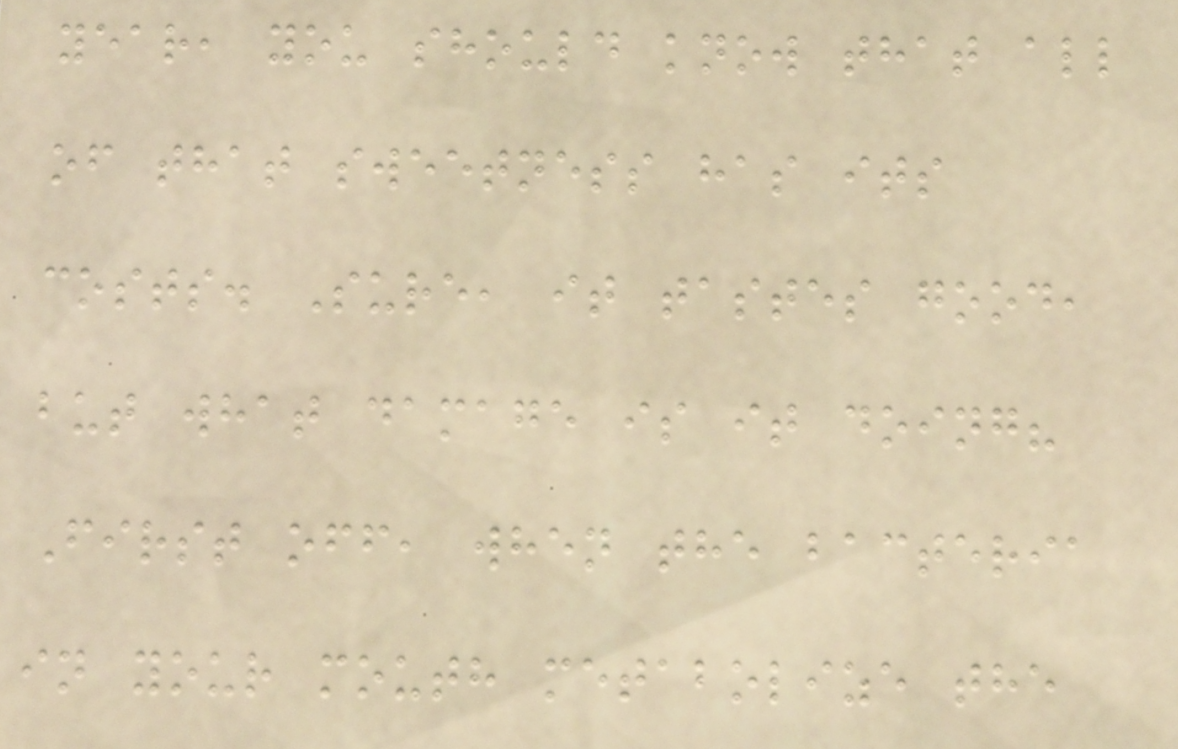year, you should know that all
of that sweetness has its
costs. Sure, it tastes good,
but what damage is it doing?
First off, when the bacteria
in your mouth metabolize the
